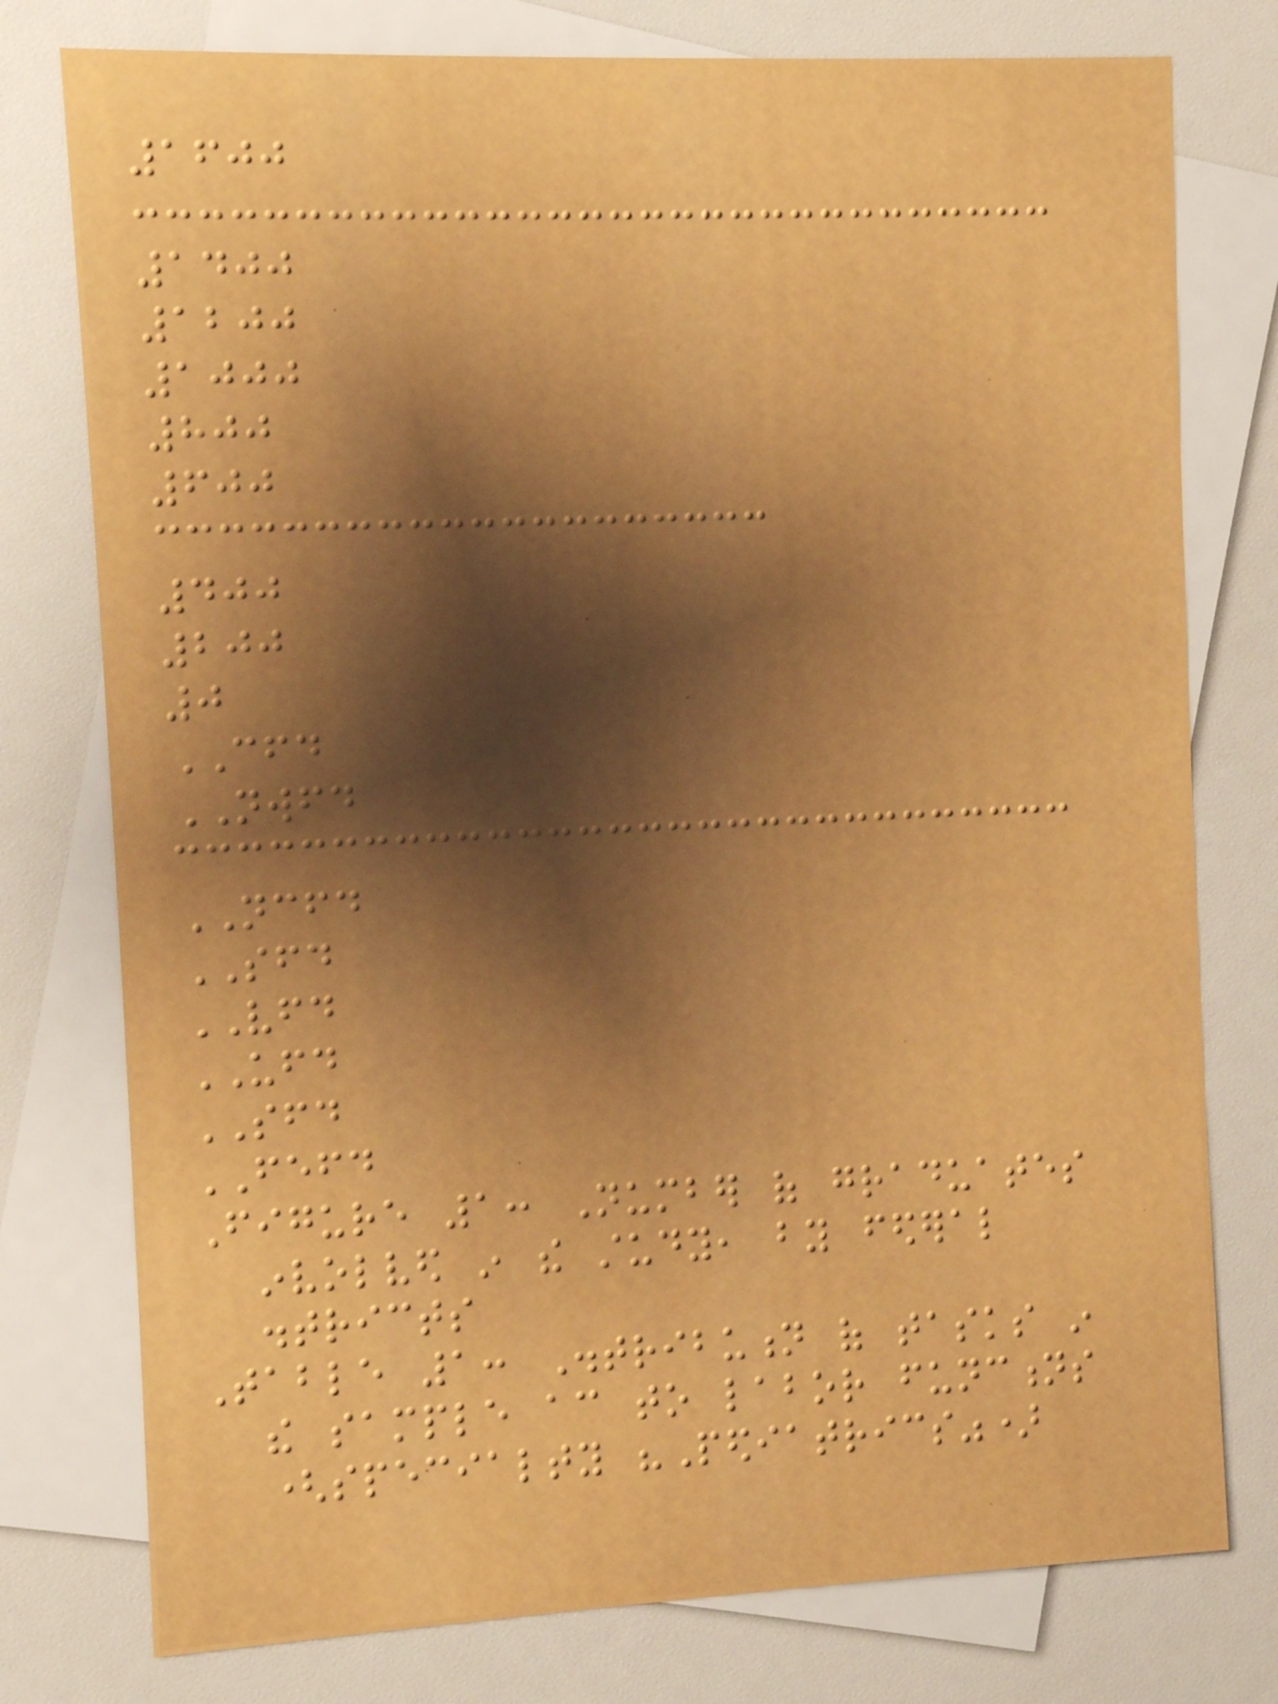1600
1400
1200
1000
800
600
400
200
0
CFD
NWFD
NCFD
SFD
VFD
UFD
SFD
FEFD
Figure 1: Number of graduates
involved in the study, by federal
districts
Table 1: Distribution of tasks in
the sample according to labor functions
(specialty "Pediatrics")
